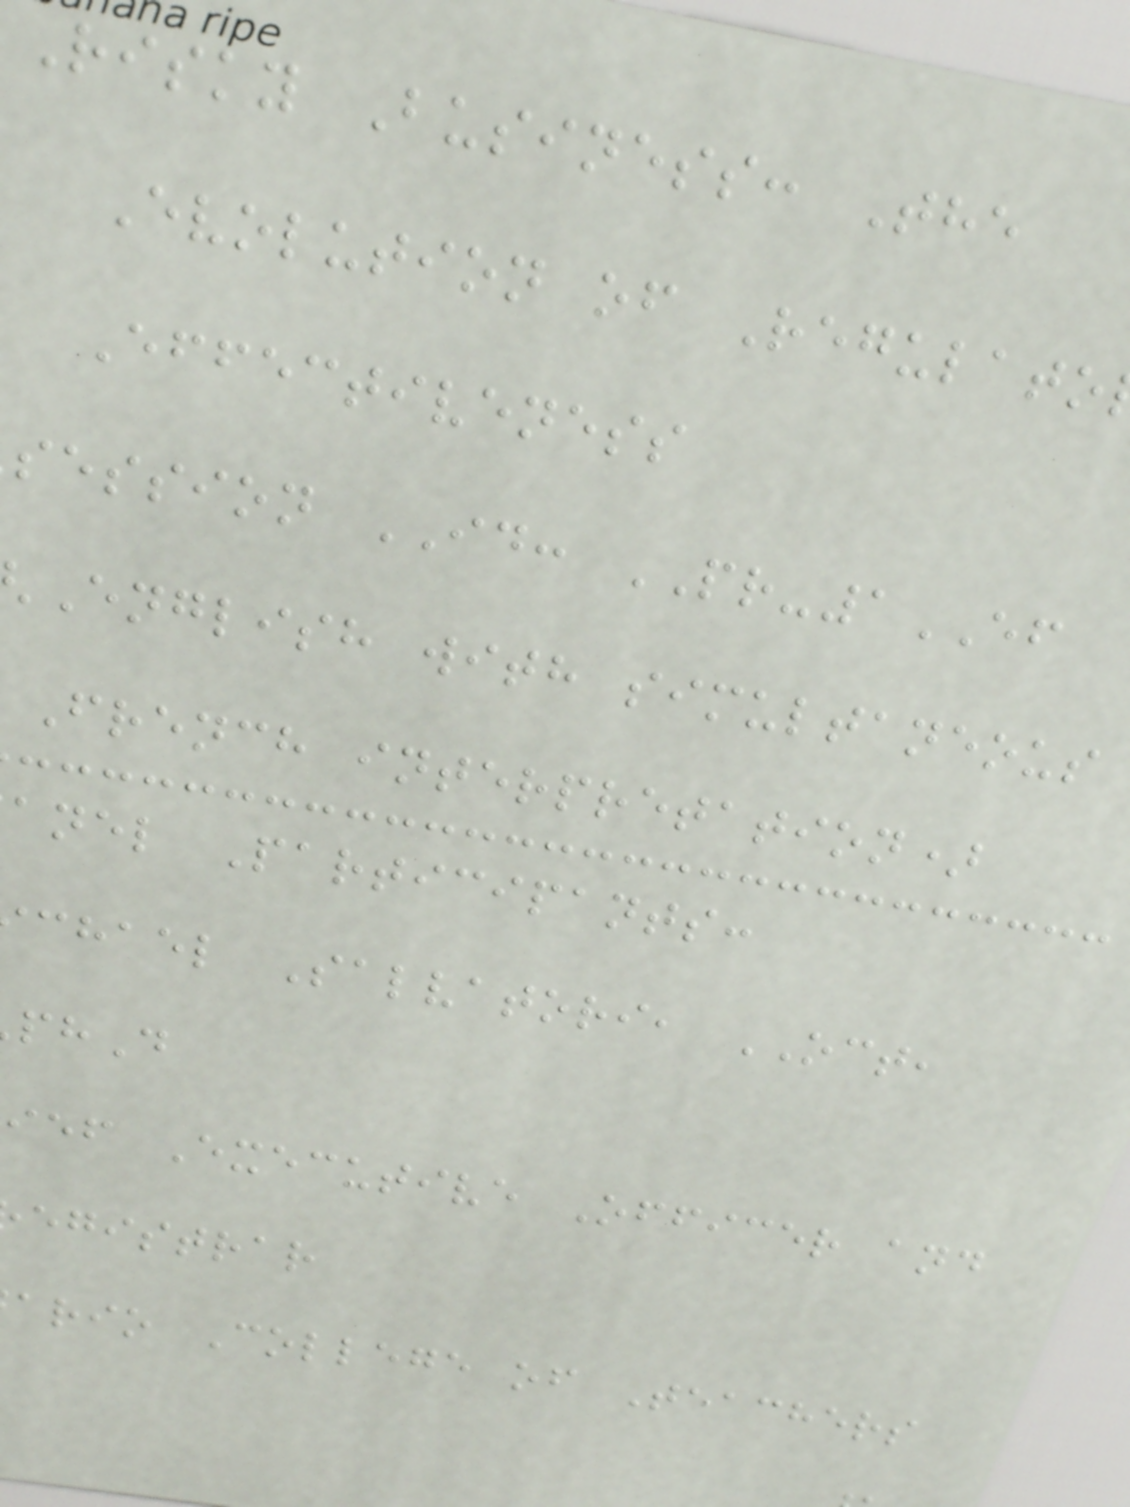Risky Business: The
Evolution of Regulato
Effectiveness
session ID: PR-1EF
English with simultaneous
French interpretation)
anel Participants:
chael Salvatori, OCT,
ief Executive Officer and
egistrar
ario College of Teachers
